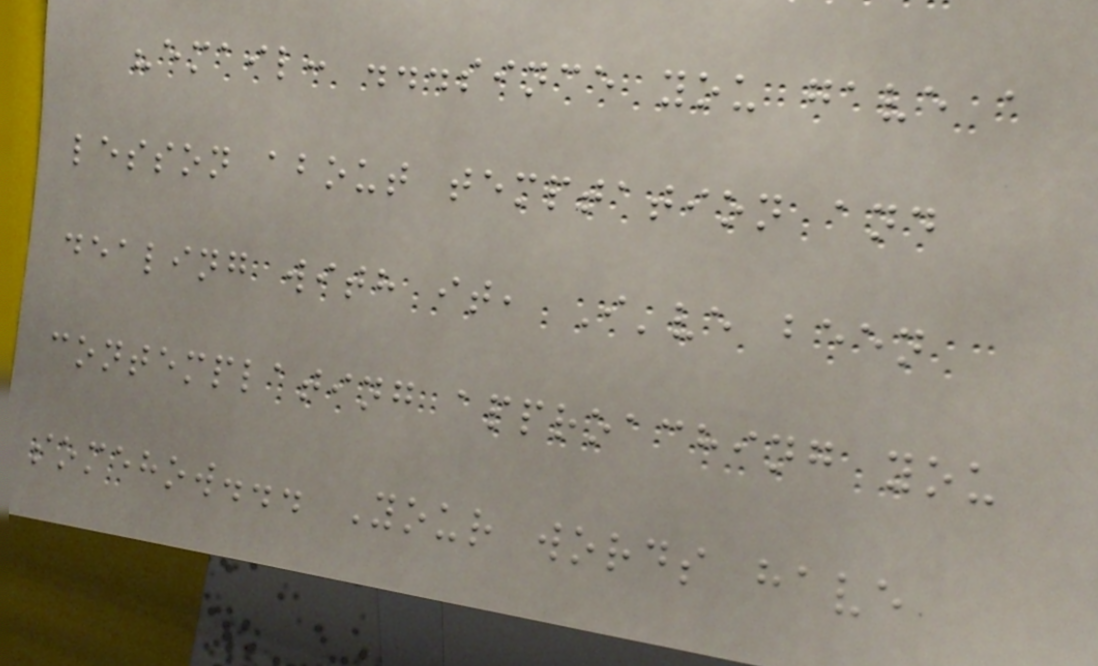"email: ...since you gave a
lesson about temptation and
dealing with it, I've been
contemplating approaching you
somehow... Your words have
